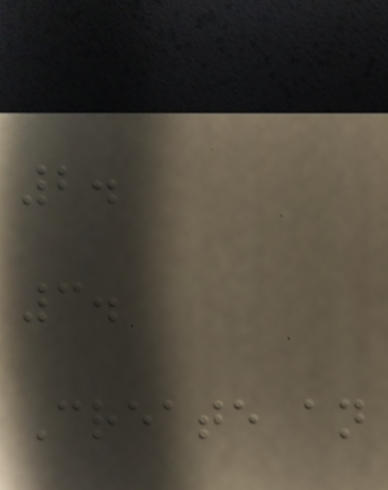2.
3.
Create an
